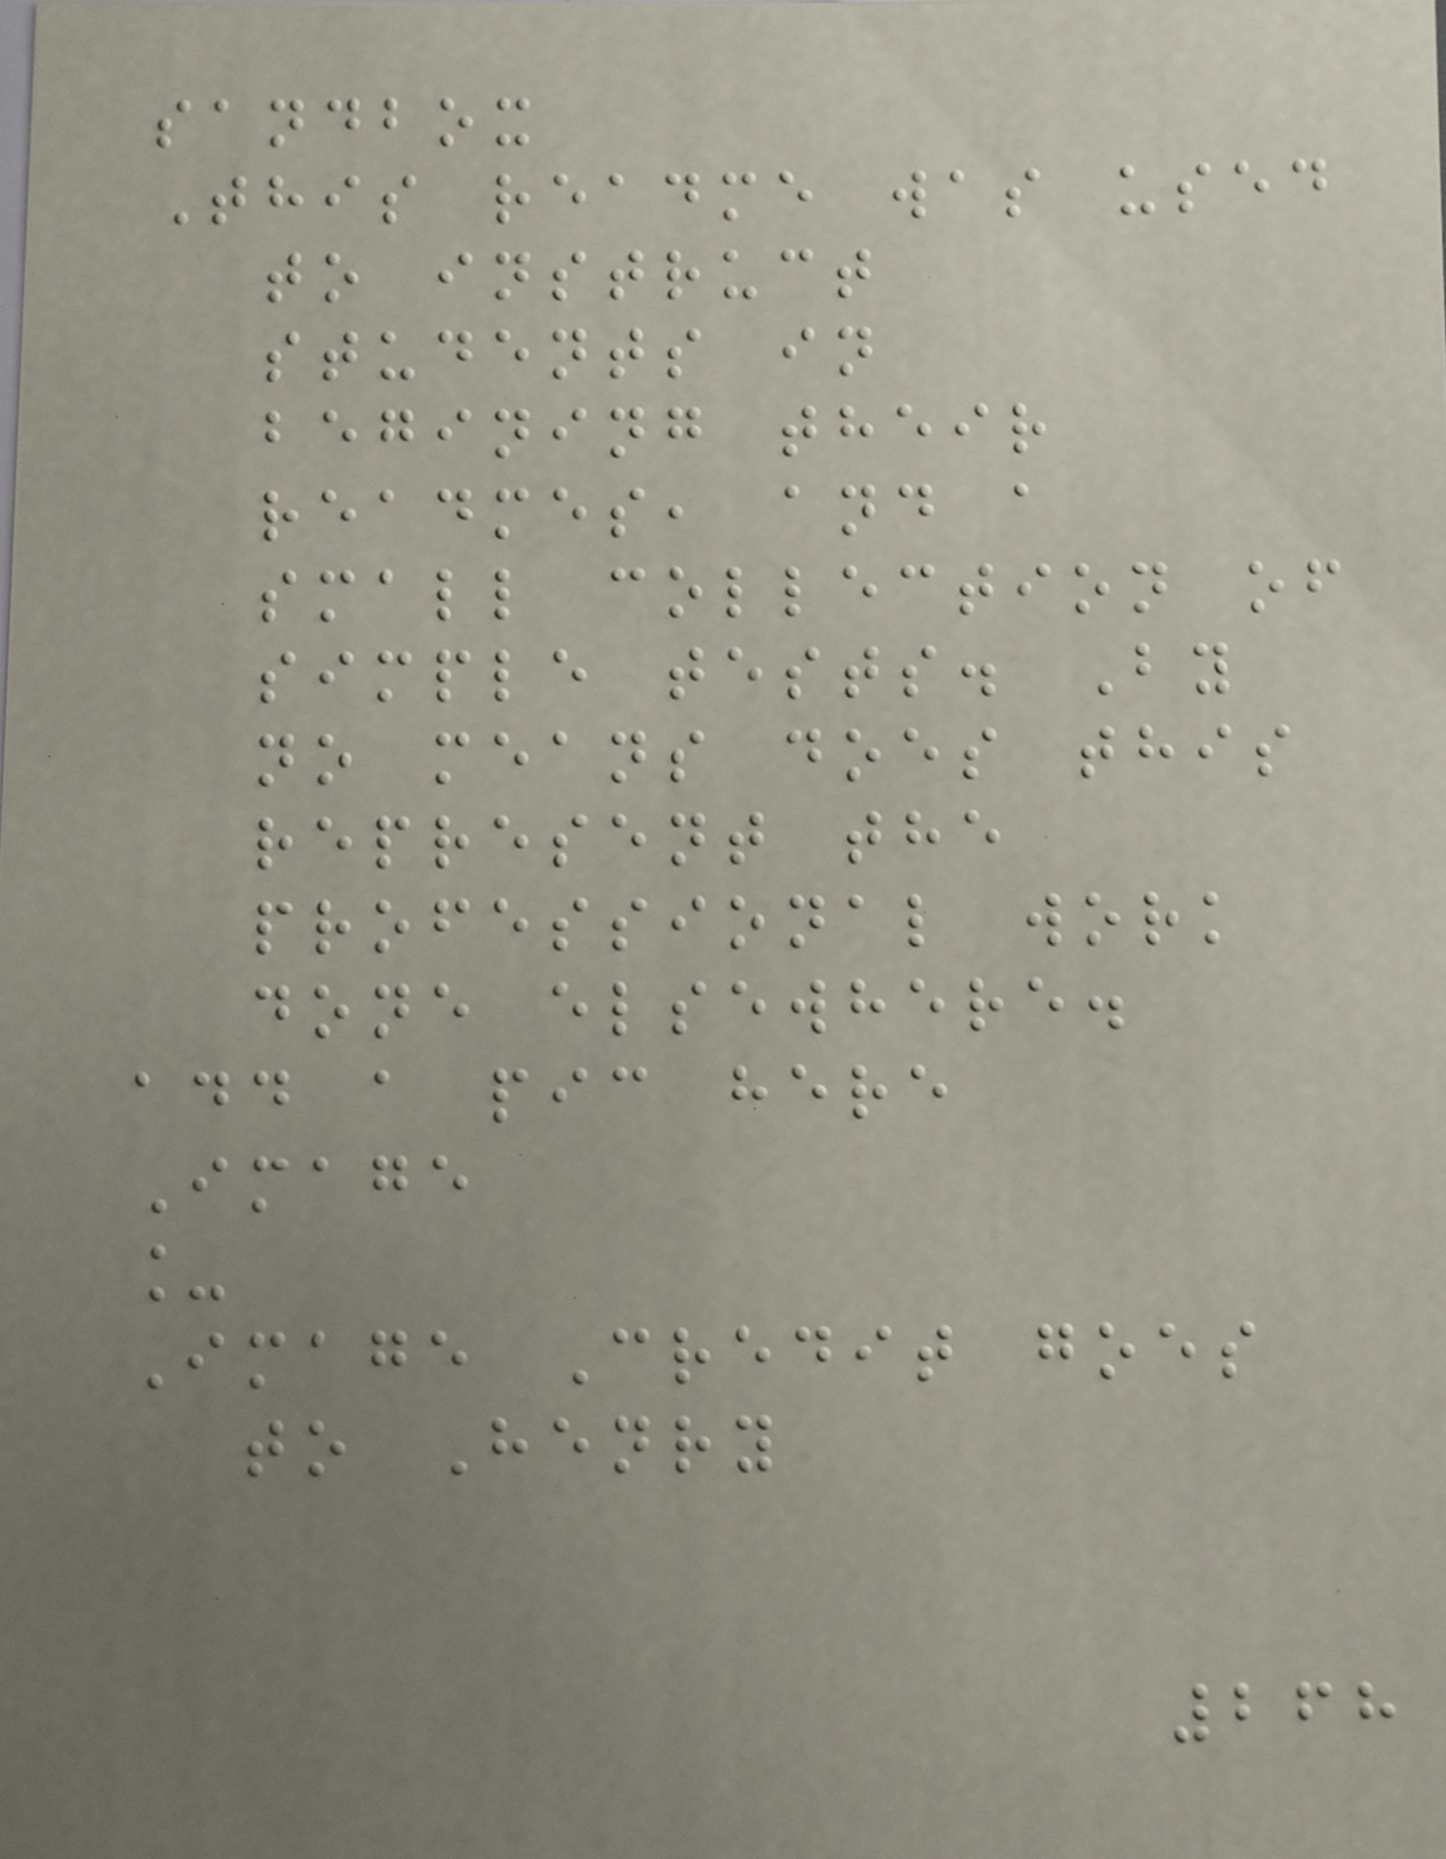sandbox
This readme was used
to instruct
students in
begining their
readmes, and a
small collection of
simple tests. By
no means does this
represent the
professional work
done elsewhere.
add a pic here
Image
_
Image Credit goes
to Henry
268
